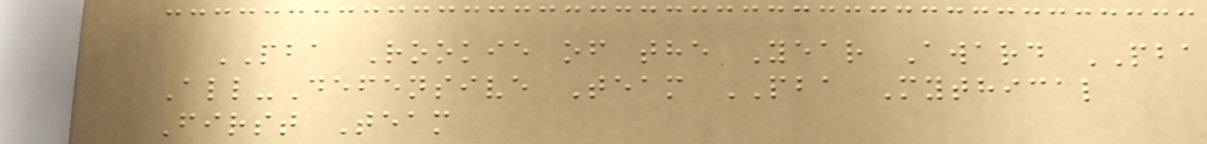PBA Rookie of the Year Award PBA
All-Defensive Team PBA Mythical
First Team
